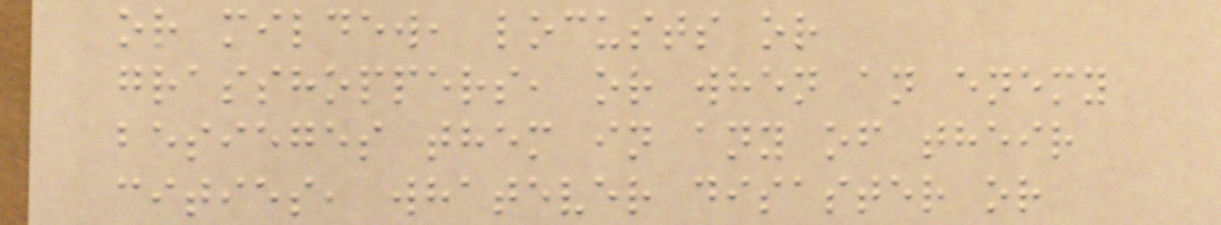or mildew, locusts or
grasshoppers, or when an enemy
besieges them in any of their
cities, whatever disaster or
